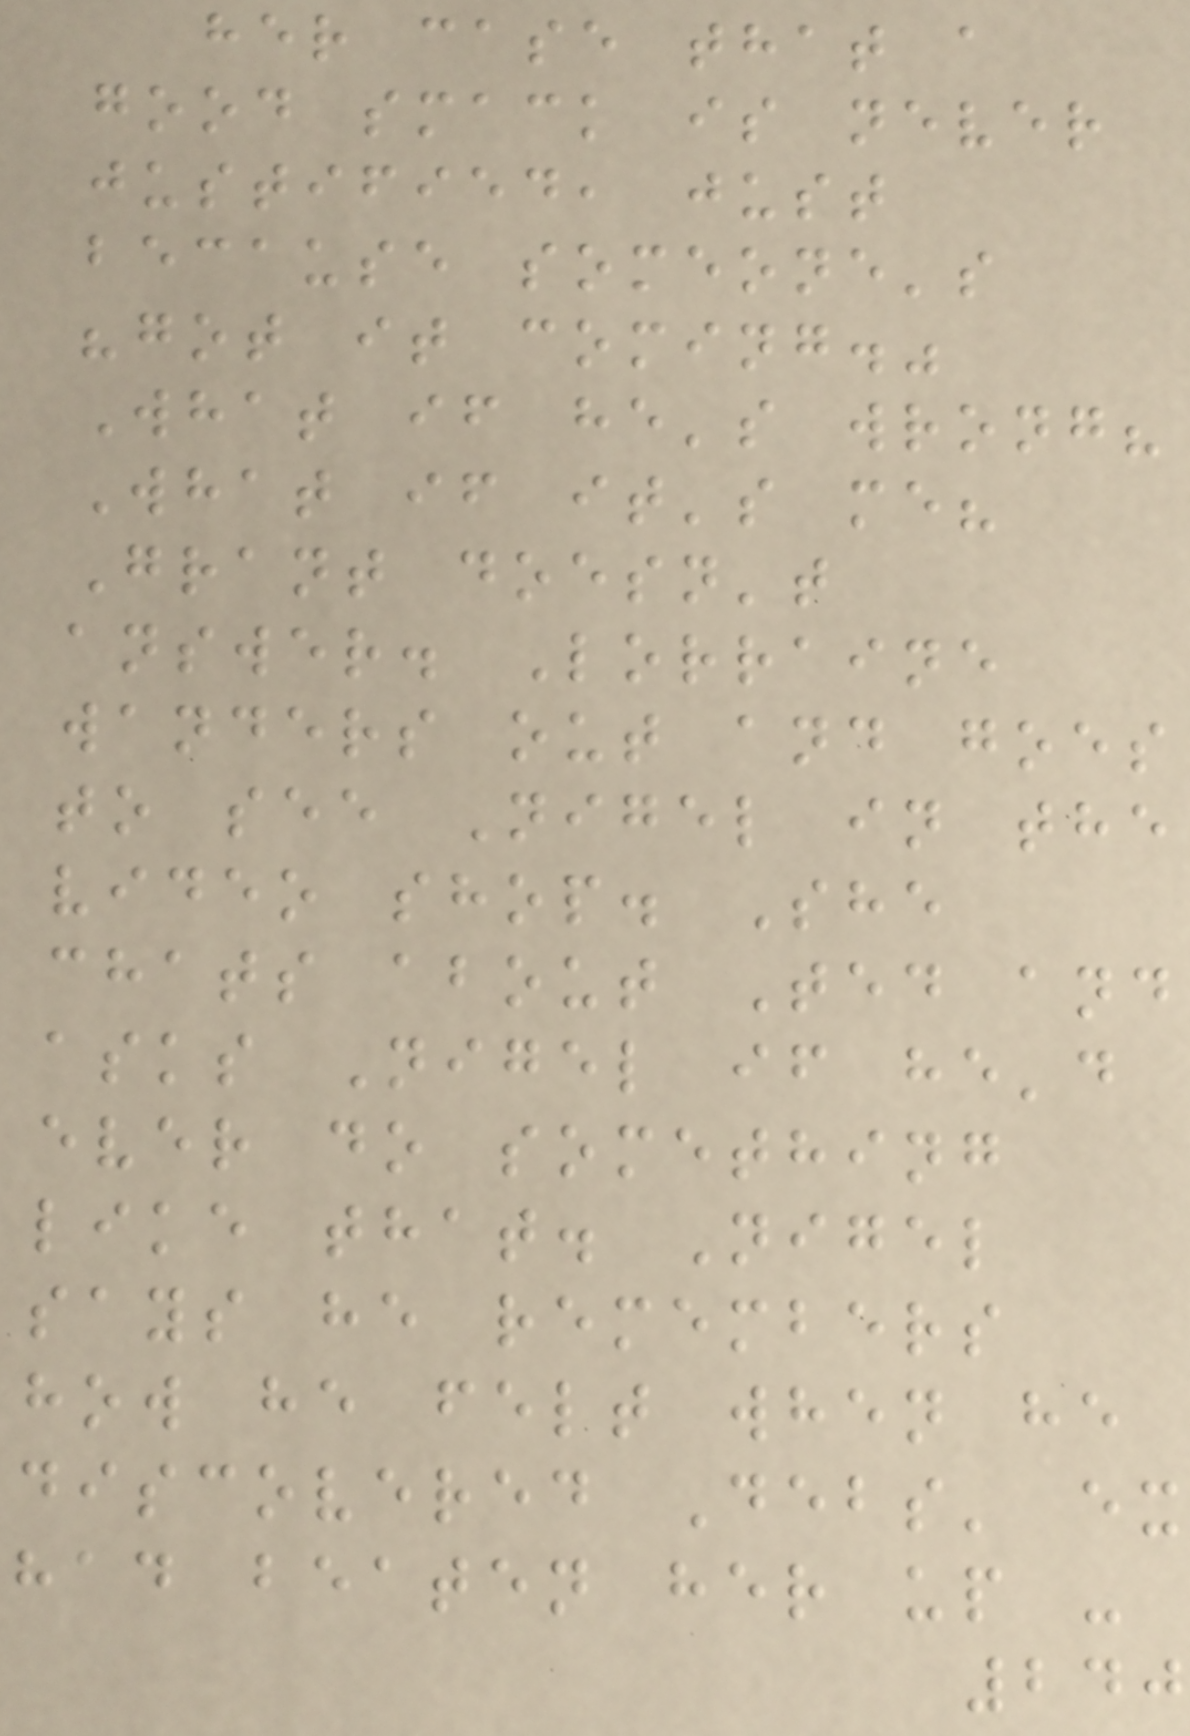her case that a
good smack is never
justified, just
because someone's
"got it coming."
What if he's wrong?
What if it's me?
Grant doesn't
answer. Lorraine
wanders out and goes
to see Nigel in the
video shop. She
chats about Ted and
asks Nigel if he'd
ever do something
like that. Nigel
says he remembers
how he felt when he
discovered Debs' ex
had beaten her up -
240
